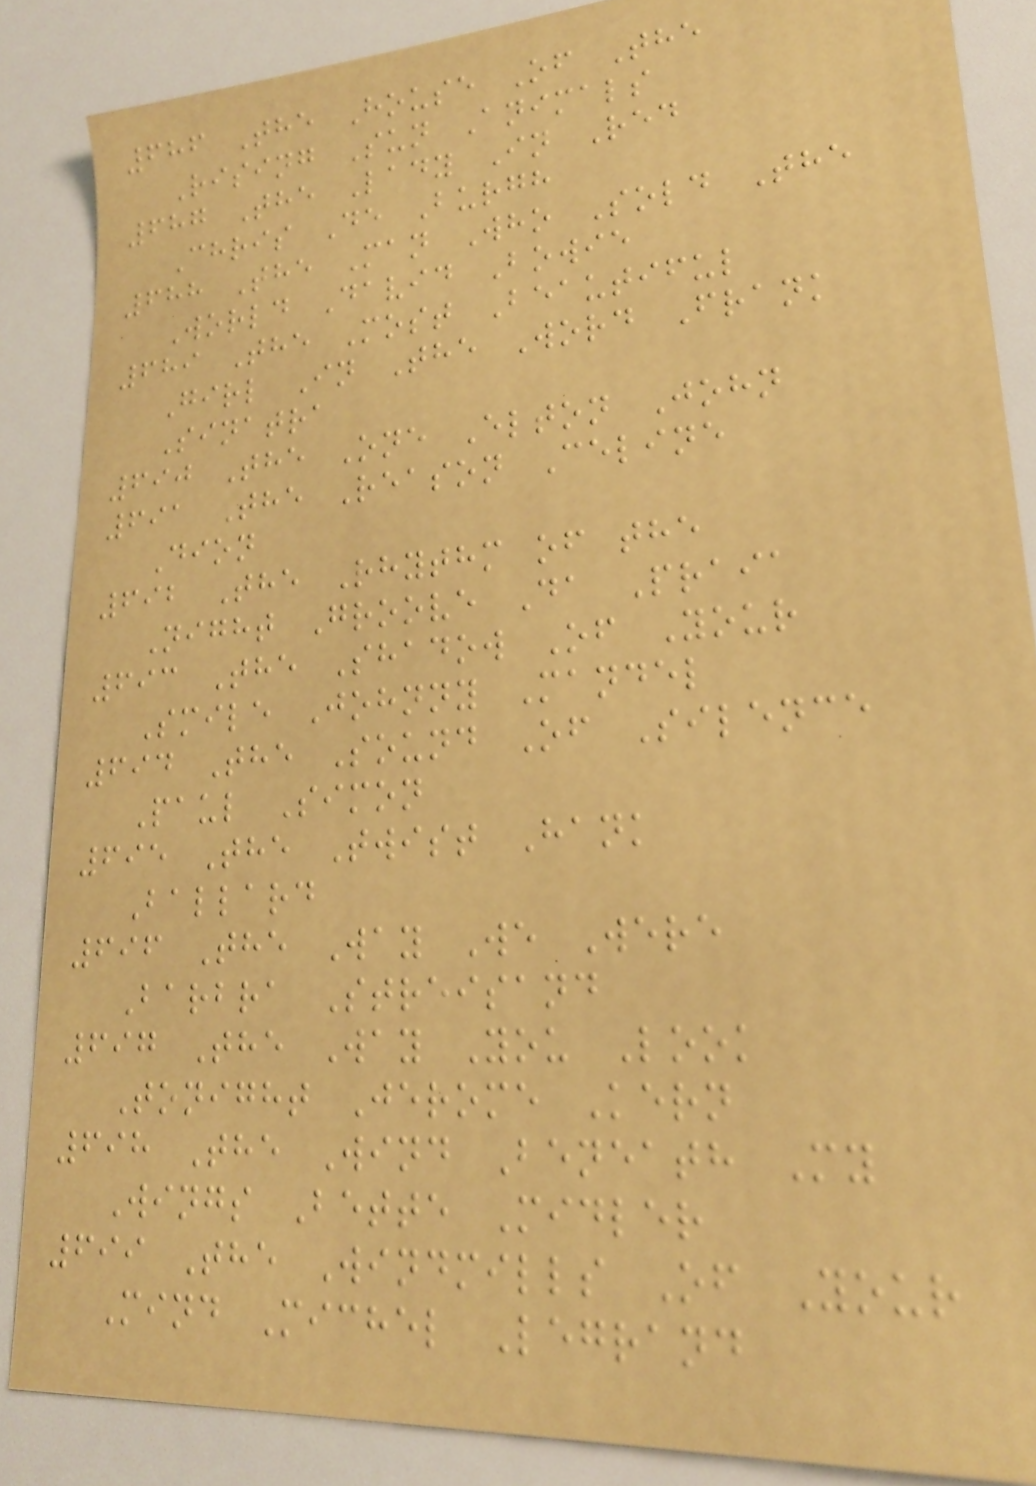686 The House Of The
Rising Sun Animals
687 The Lady In Red
Chris De Burgh
688 The Man Who Sold The
World David Bowie
689 The Most Beautiful
Girl In The Word Frank
Sinatra
690 The One Elton John
691 The Reason Celine
Dion
692 The Rhythm of the
Night Groove Da Praia
693 The Shadow Of Your
Smile Johnny Mandel
694 The Sound Of Silence
Paul Simon
695 The Twist Hank
Ballard
696 The Way We Were
Barbra Streisand
697 The Way You Look
Tonight Jerome Kern
698 The Wind Beneath My
Wings Bette Midler
699 The Windmills Of Your
Mind Michel Legrand
